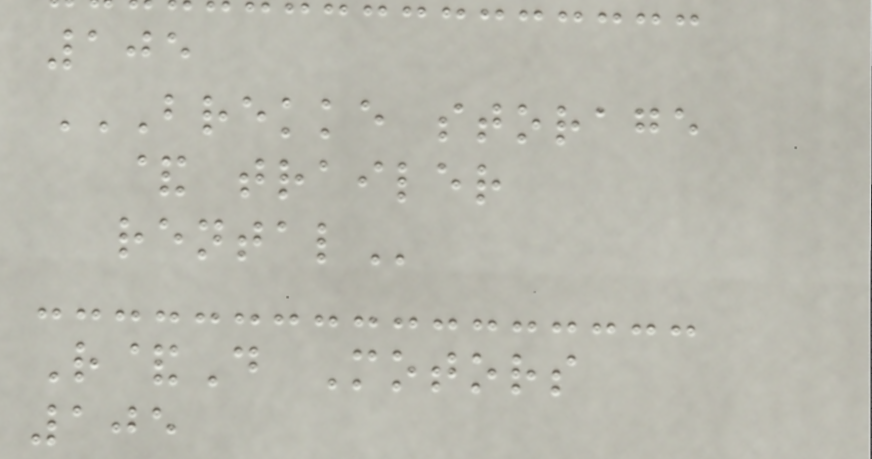105
BREKKE STORAGE
& TRAILER
RENTAL
R&D Motors
105
